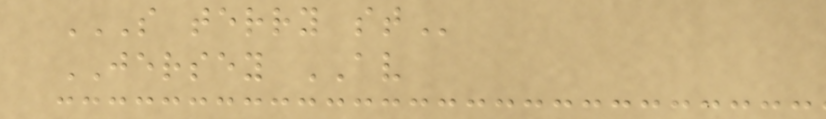S TERRY ST
JERSEY AV
